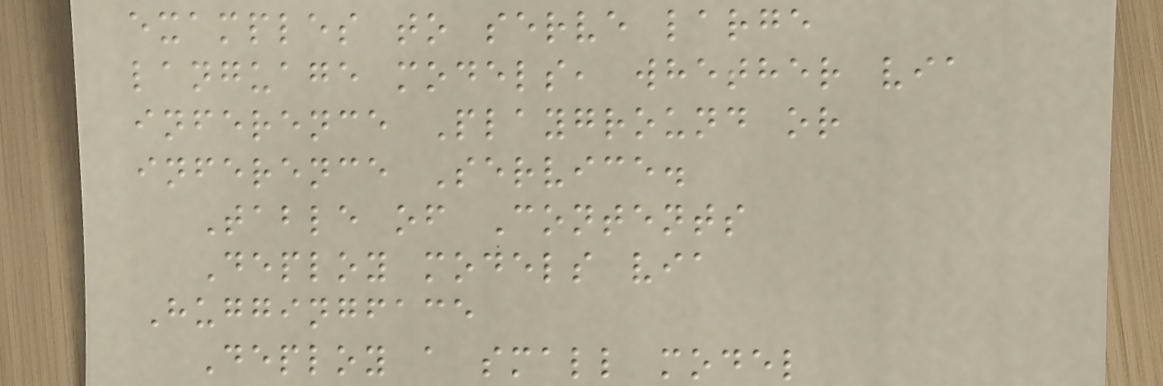examples to serve large
language models, whether via
inference Playground or
inference Service.
Table of Contents
Deploy models via
Huggingface
Deploy a small model
